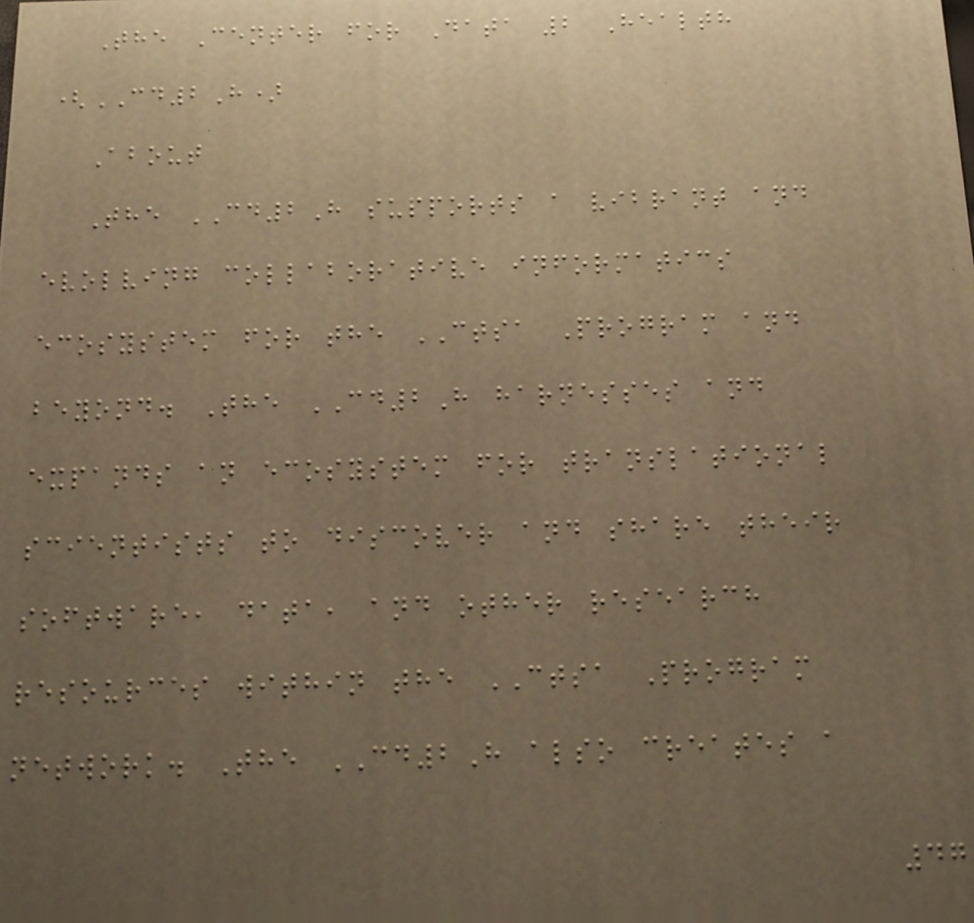The Center for Data 2 Health
(CD2H)
About
The CD2H supports a vibrant and
evolving collaborative informatics
ecosystem for the CTSA Program and
beyond. The CD2H harnesses and
expands an ecosystem for translational
scientists to discover and share their
software, data, and other research
resources within the CTSA Program
network. The CD2H also creates a
47
